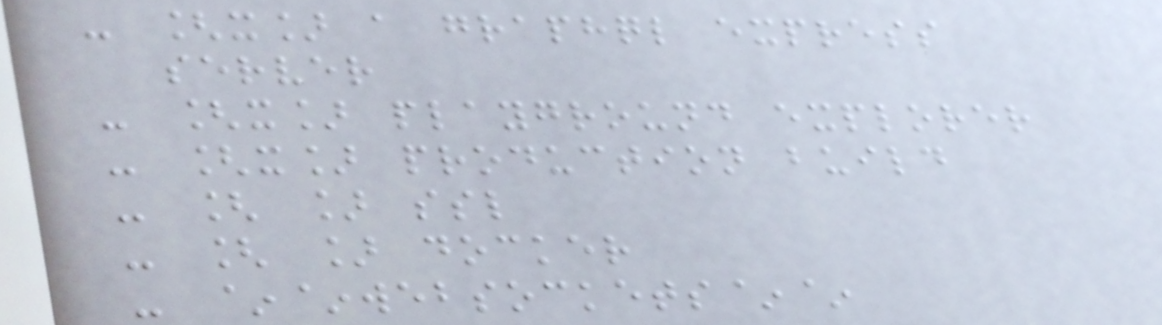- [x] a graphql express
server
- [x] playground explorer
- [x] production build
- [ ] ssl
- [ ] docker
- ~~websockets~~
